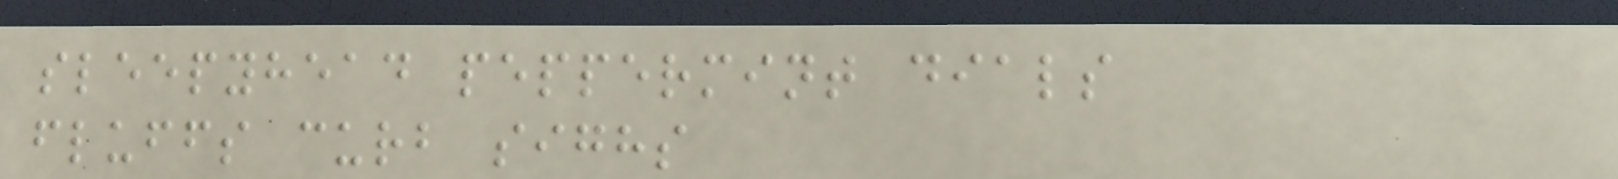sleepyhead peppermint dials
fluffs curb sighs
